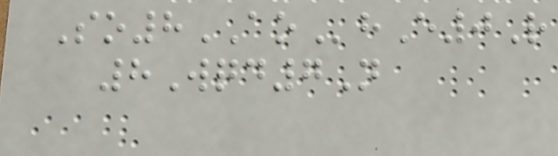So8AOhE0R
8Wqd7N
